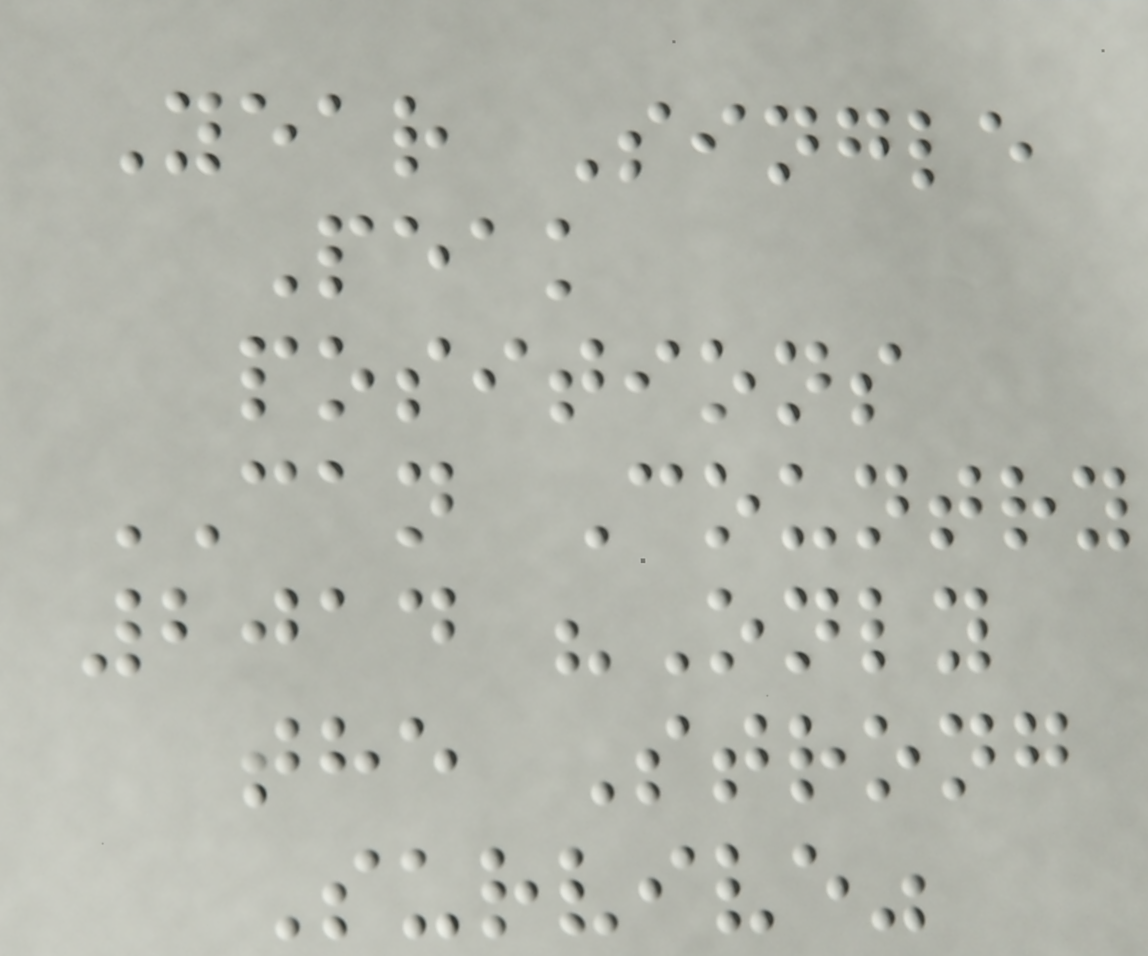Year Single
Peak
positions
CAN Country
2014 "Only
the Strong
Survive"
